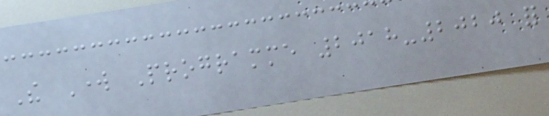The Work Programme 2018-2020 for
